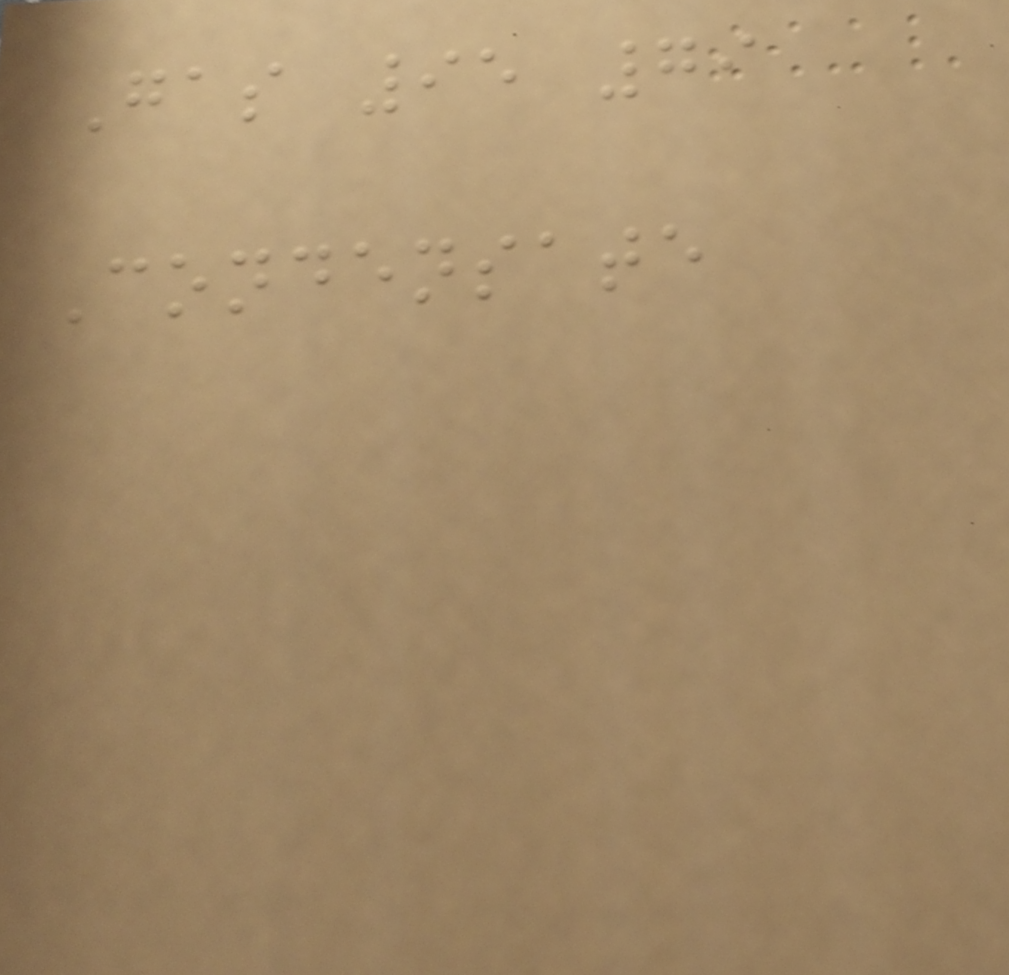Gas 95 79
Condensate
